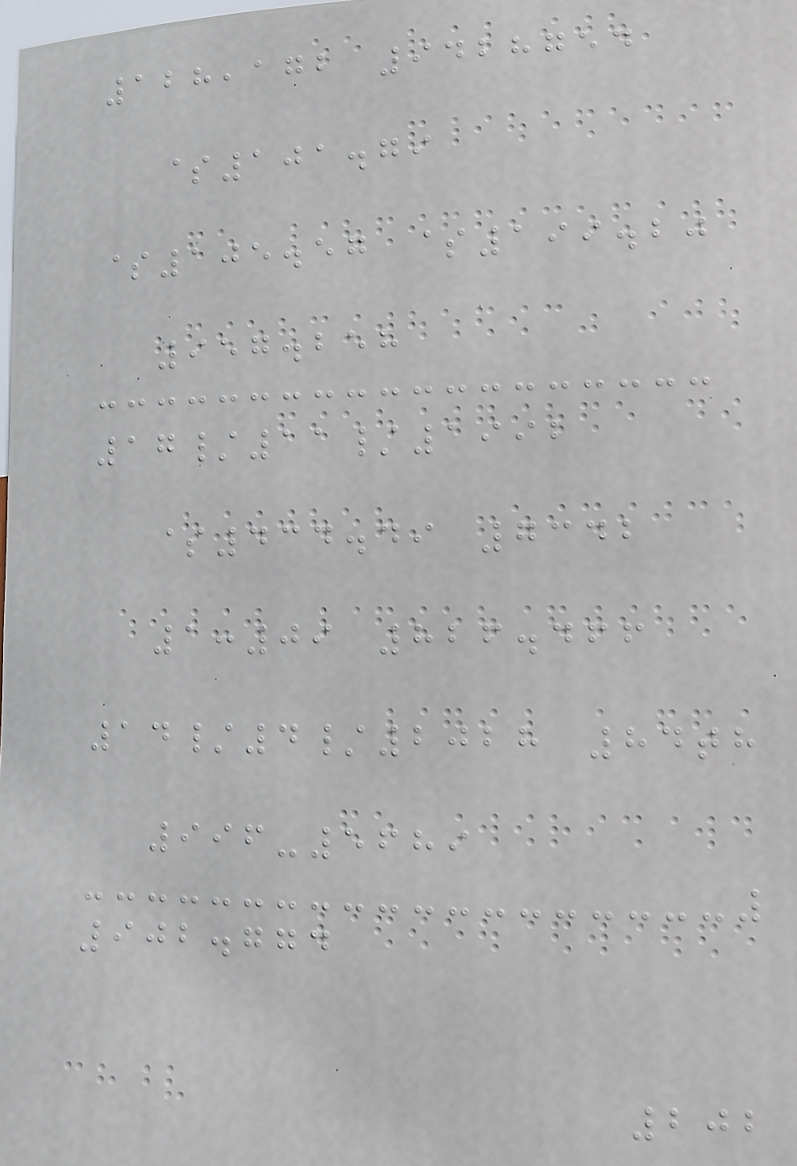128,172 9428754
$101.79
$105.57 $199.20
957.258
17/11/1992
$434.49 7342
1:09 826.466
14/4/2028 84th
996-5689
902.774
202
